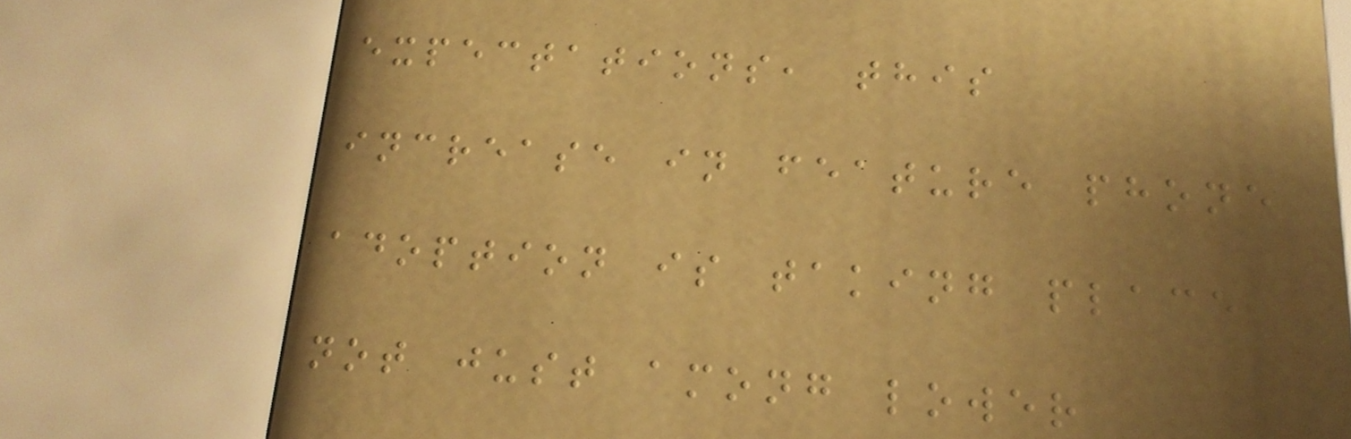expectations, this
increase in feature phone
adoption is taking place
not just among lower
